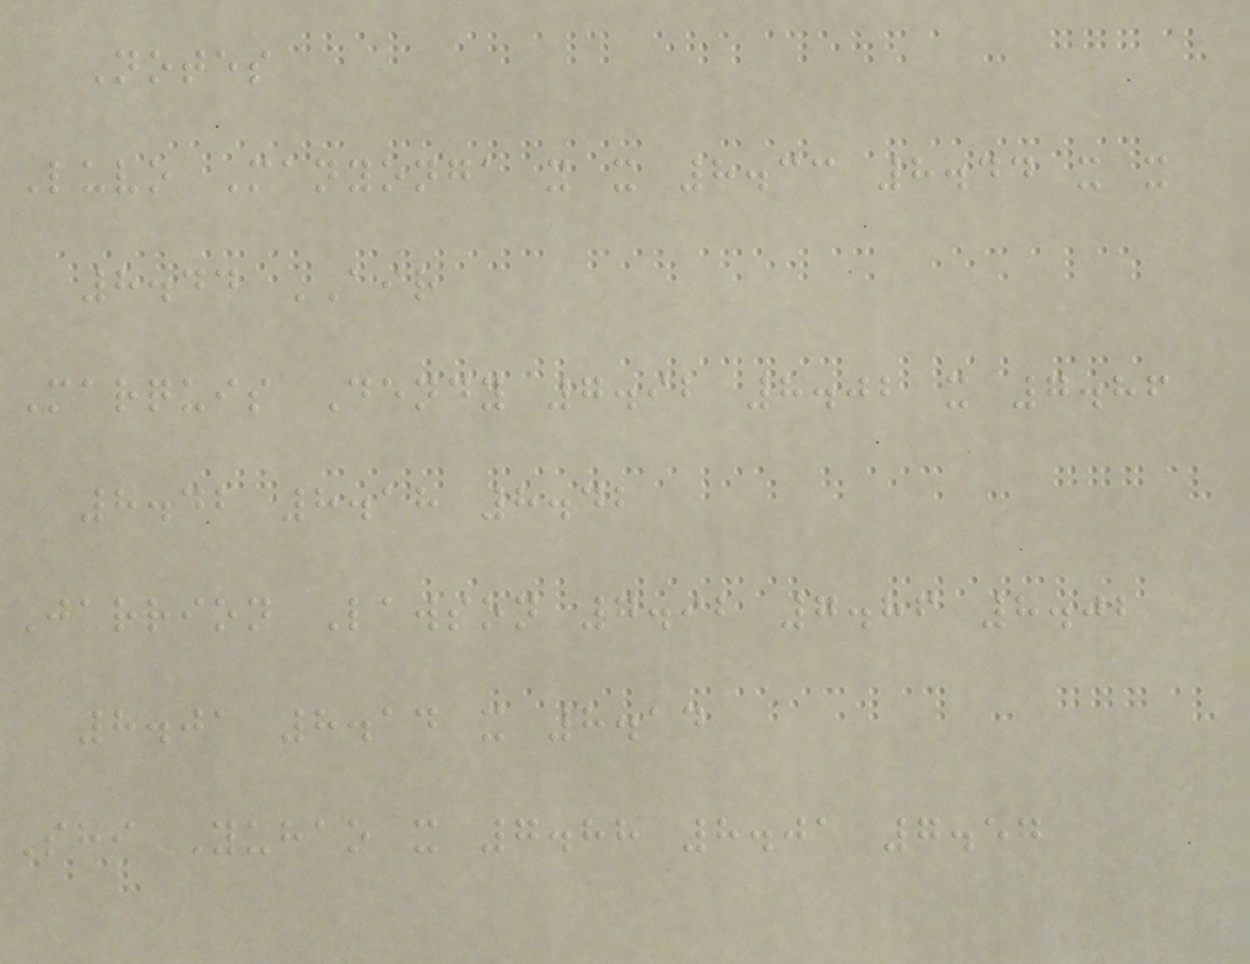Notes
Luvo Manyonga x x 8.33 8.44 x x
8.44 AIR
Marquis Dendy 7.92 8.02 x 7.86
8.42 8.18 8.42
Jarrion Lawson 7.92 7.86 8.02
8.01 8.14 x 8.14
Shi Yuhao x 7.88 8.01 7.57
